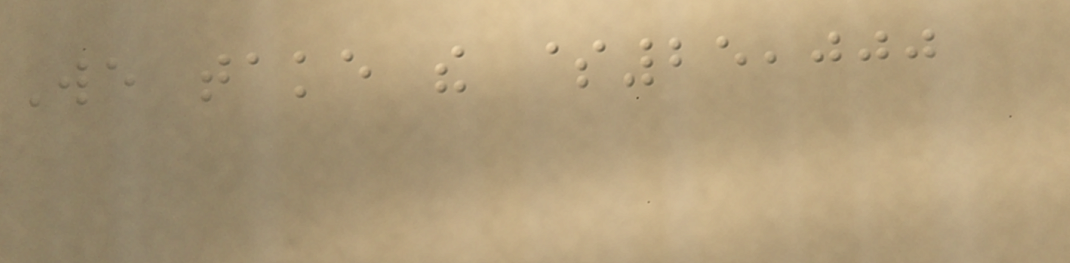We take the $25,000
